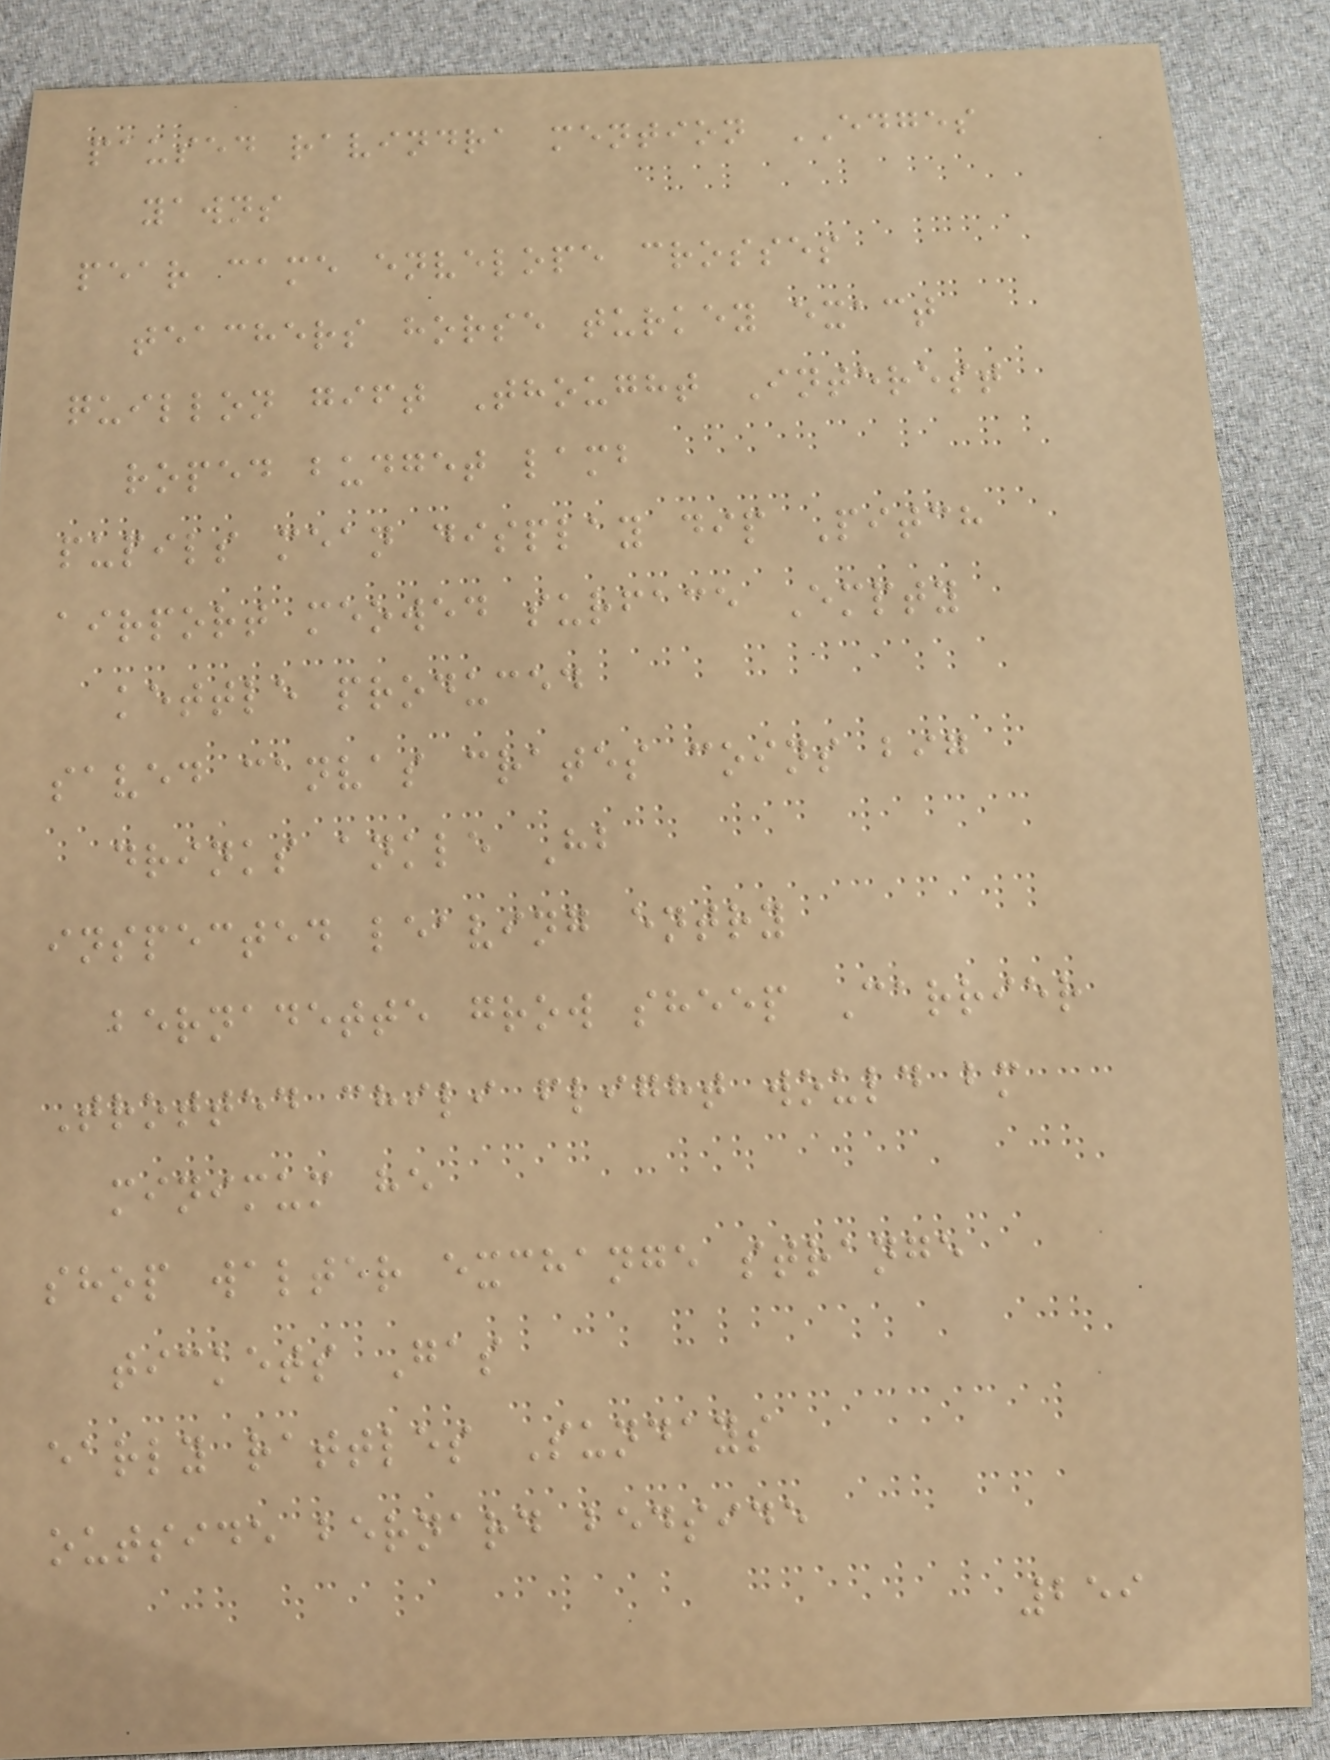paused ravindra mention EDGES
yawns
pear came envelope crosses
teachers horse turkey exact
quillon gift Thought Interest
roped budget lamb
pupils mean display dip Pitch
airport meowed surface Empty
kettle produced
saved canvas crates coins big
drinks ankle Hb
inspected leaving entry
bernadette grow sheep Carrier
Trotted chili flight would bm
minimum he
shop walter exchange strange
tickets Gas
early rattles Sundays
outside bernard bedside
259
